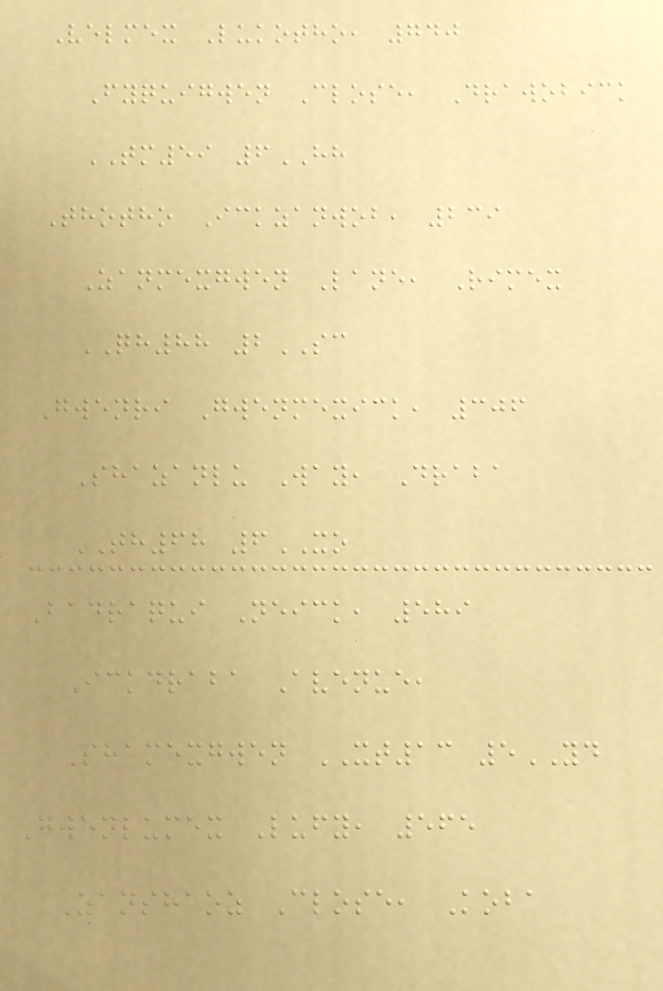Velmex Lukotho, 740
Fyquigwen Close, Drawobick
TM59 6HH
Thotho Ickzanwob, 239
Zanmexgwen Lane, Rimex
QH88 2SC
Gwenri Gwenmexick, 306
Shazanlu Way, Draba
TH68 6XO
Badraqui Neick, 589
Ickdraba Avenue,
Shamexgwen XT13 5YD
Gwenlumex Lufy, 565
Zanshaoz Close, Koba
